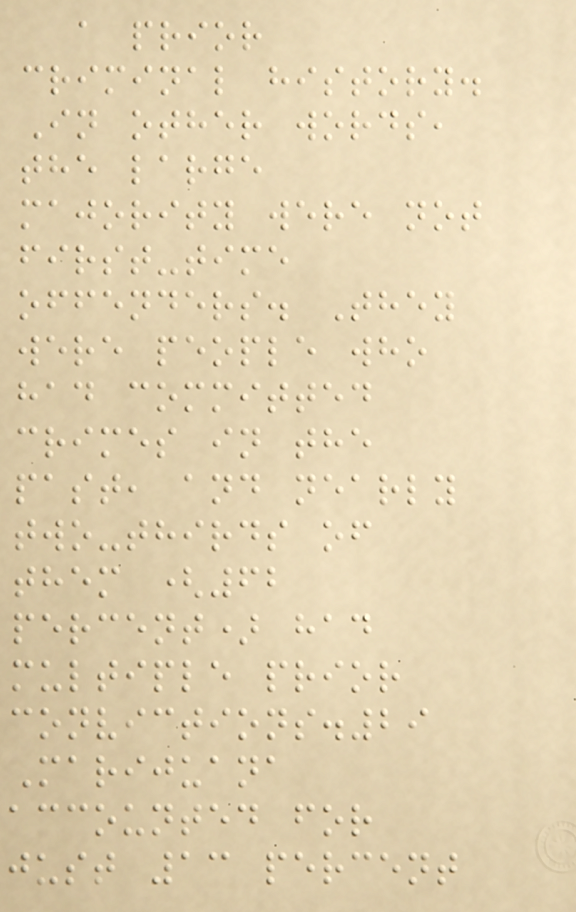a prior
criminal history.
In other words,
the large
majority were not
first-time
offenders. They
were people who
had committed
crimes in the
past, and nearly
two-thirds of
them (62
percent) had
multiple prior
convictions.29
Marijuana
accounted for
just 13 percent
